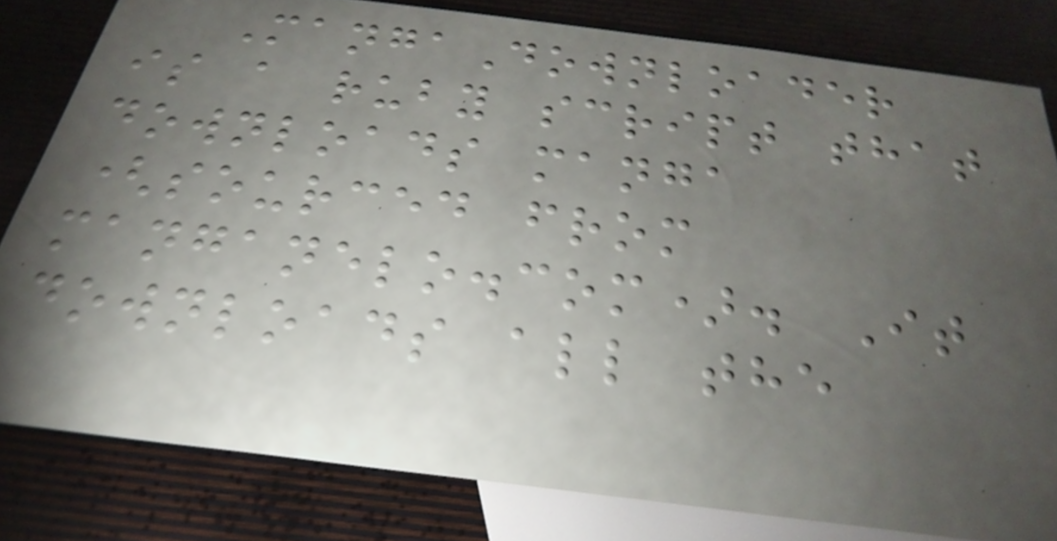MangaDownloader
is a ruby script that
downloads manga
(sourced from
manganelo.com). It
downloads all the
